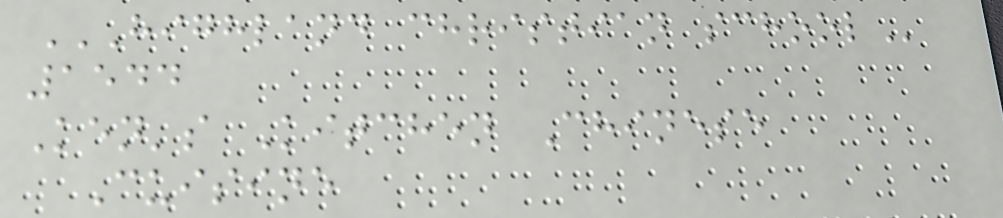HIGHLAND CHRISTIAN SCHOOL
1544
Ken's Kitchen Chinese
Cuisine
